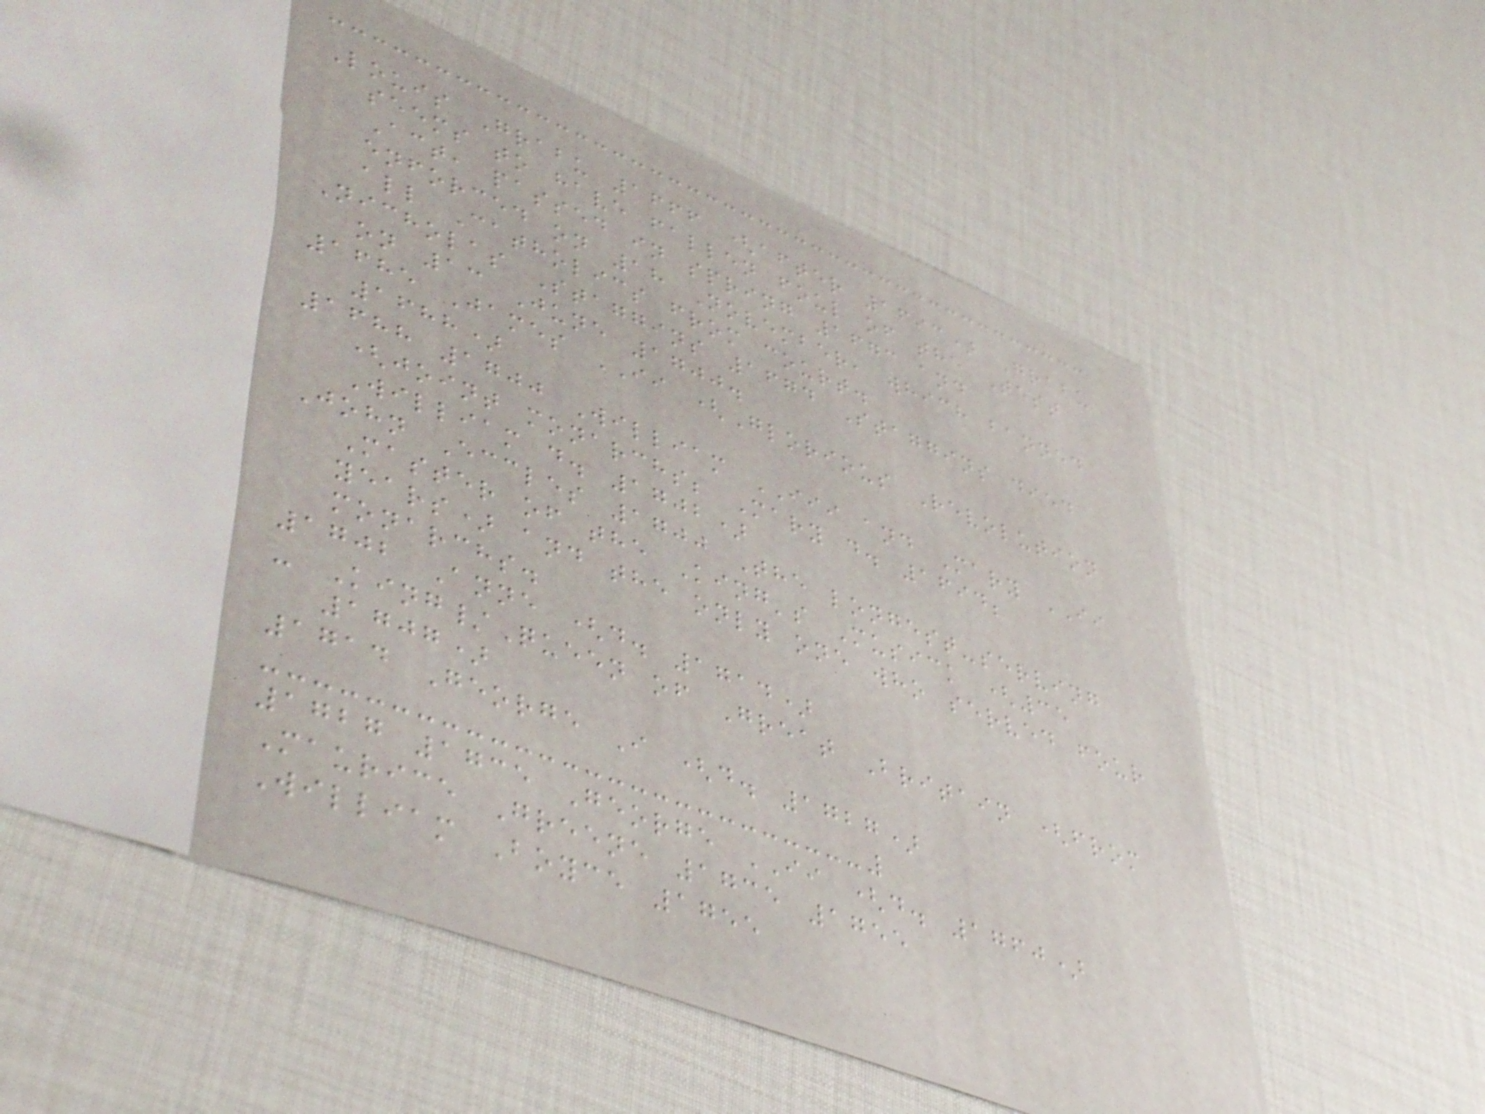Louis Grabu 1666 (after 1693) Grabu
seems to have fallen foul of the Test
Act, passed in spring 1673 and
enforced on 18 November, which banned
all Catholics from court.
Nicholas Staggins 1674 Staggins died
on 13 June 1700.
1685 James II (Glorious Revolution
1688)
1688 1700 William III and Mary II
(joint monarchs; Mary d. 1694;
William d. 1702)
John Eccles 1700 The longest-serving
Master of the King's Musick (35
years) and the only one who served four
monarchs.
1702 Anne (d. 1714)
- King/Queen of Great Britain (from
1707)
1714 George I (d. 1727)
1727 1735 George II (d. 1760)
Maurice Greene 1735 1755
William Boyce 1755
